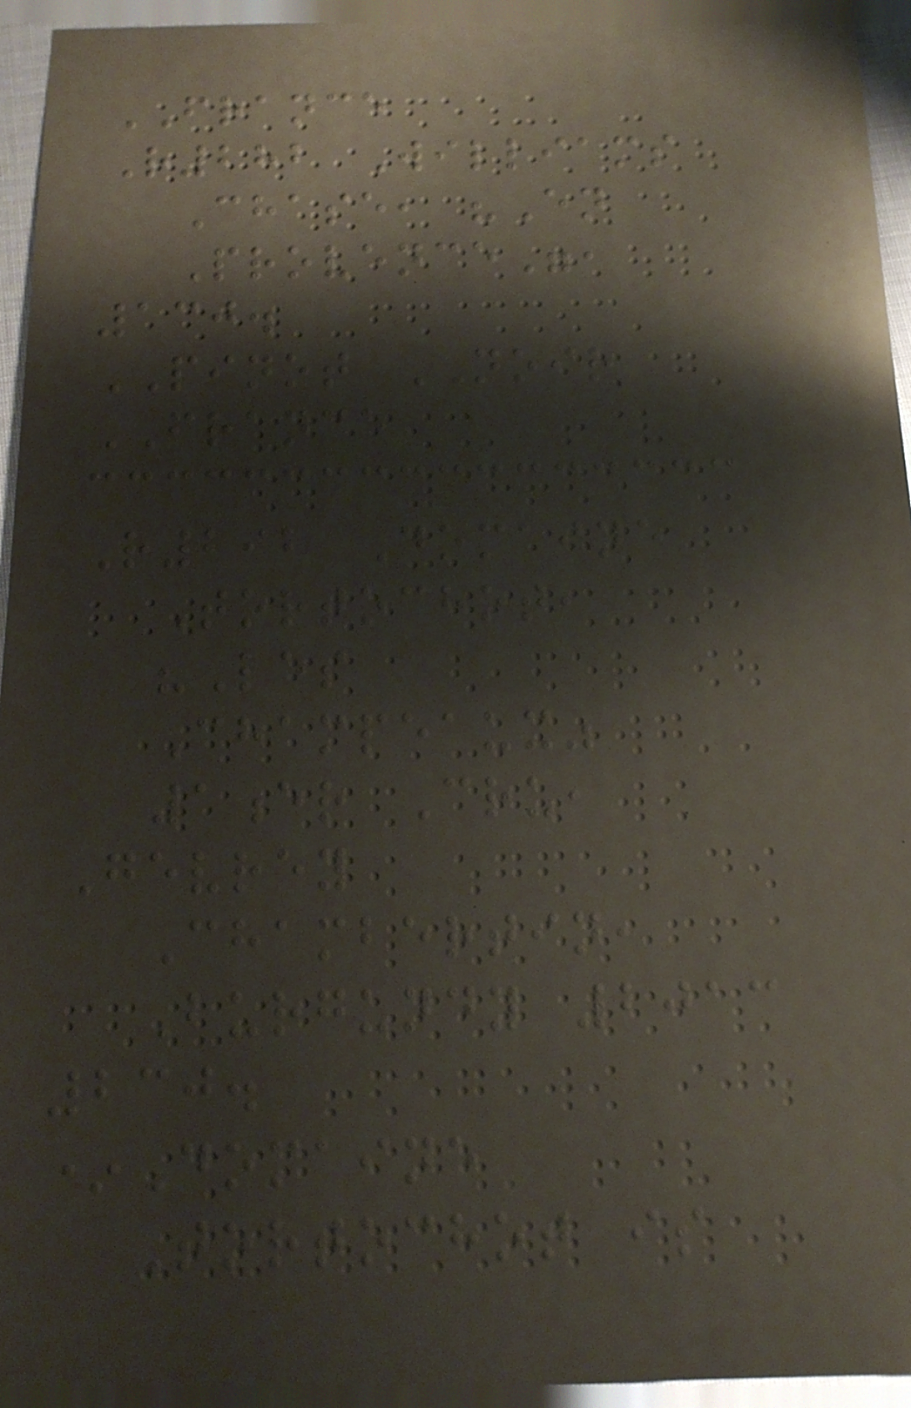FRANCE
R282 Williams
Chase, "En
Provence",
130.
PINOT NOIR
FRANCE
R292 Domaine
Tortochot,
"Les
Champeaux"
1er Cru,
Gevrey
Chambertin,
Burgundy 2013
230.
*Domaine
Tortochot is
